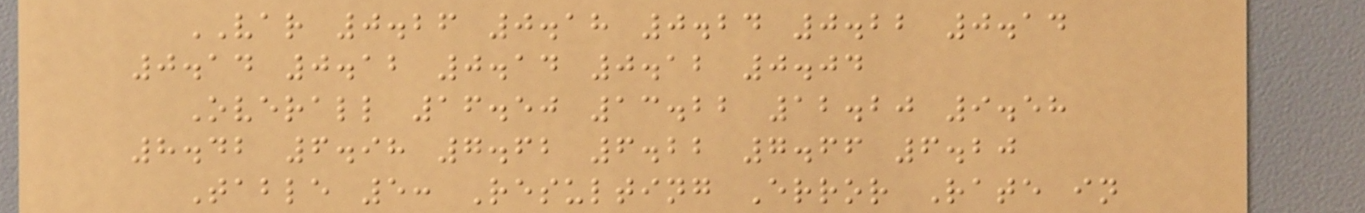VAR 0.26 0.18 0.24 0.22 0.14
0.14 0.12 0.14 0.12 0.04
Overall 16.50 13.22 12.20 9.58
8.42 6.98 7.62 6.22 7.66 6.20
Table 5: Resulting Error Rate in
